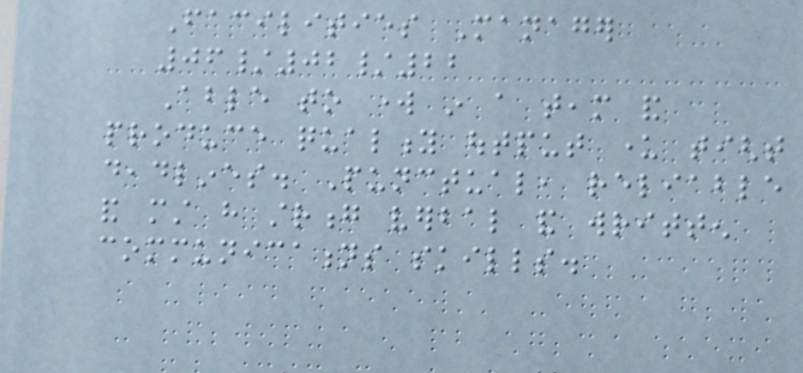Facilities Manager
06/02/22
Able to work in a team and
produce quality output under tight
deadlines. Punctual, reliable
and must have strong verbal and written
communications skills.
